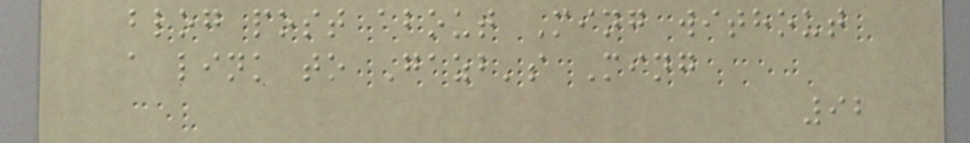blog post about Ming without
a link to Gazb's Ming
92
